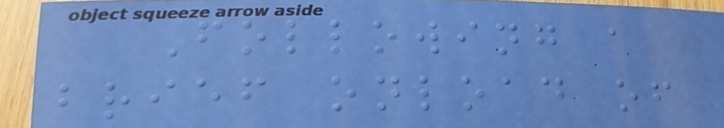Following a
brief onload of
